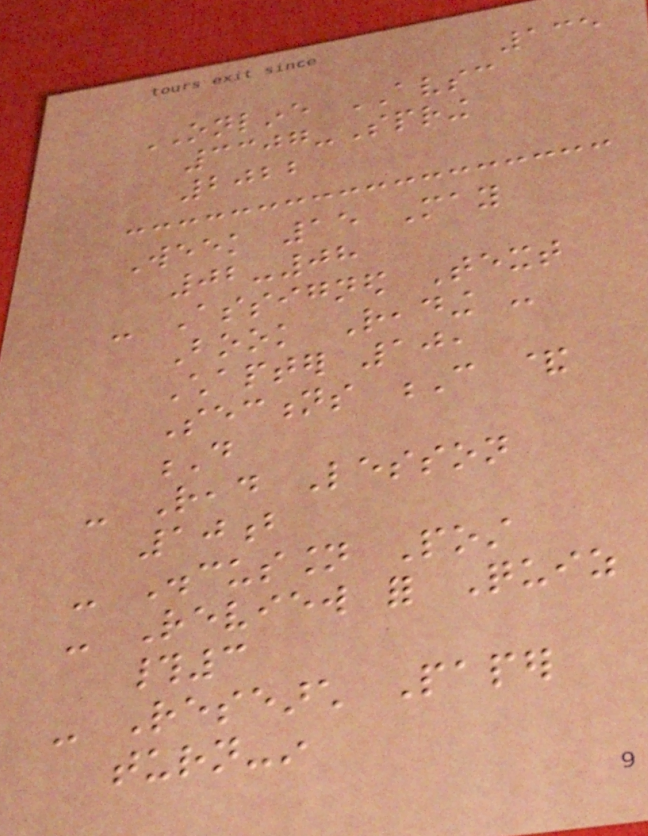135
ONLINE AVSC
3307-Spring
2022
Week 15 May
02-08
- Assigned Text
Book Reading -
Chapter 10,
Sections C &
D
- Read Lesson
10b
- Discussion Post
- Review for Quiz
#3
- Research Paper
turn-in
